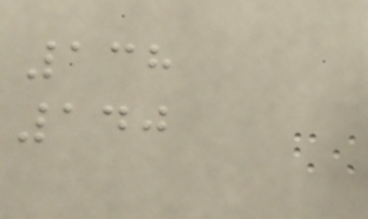138
140
